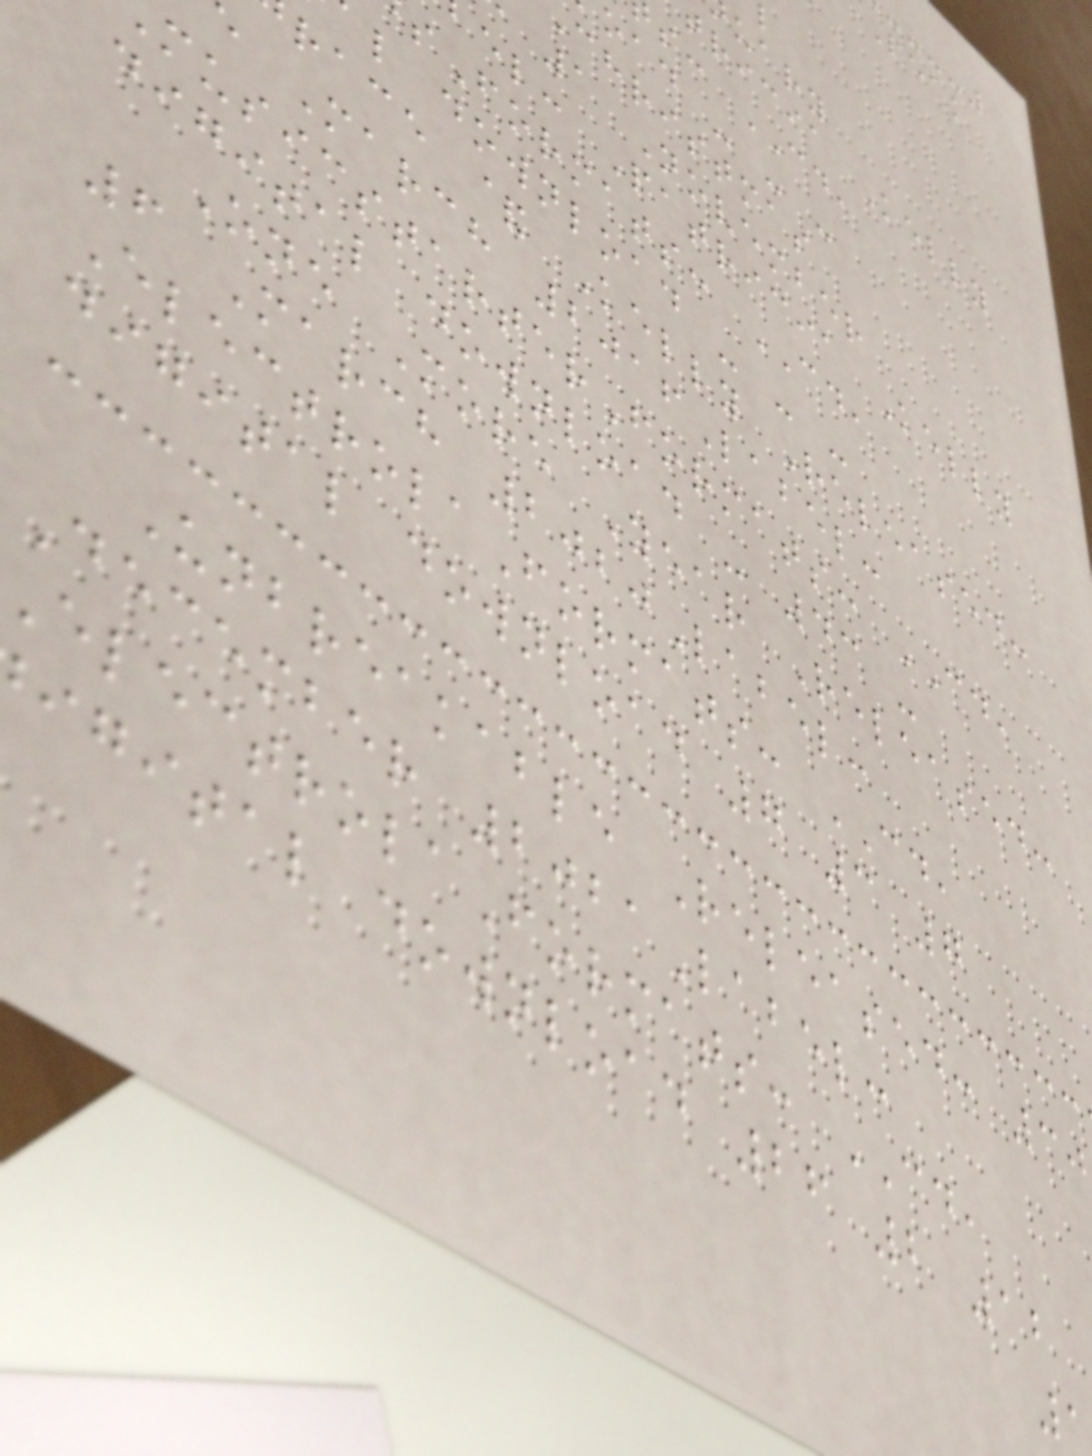tricia Kelly
s: CD,
oad - - -
christmas
1 November
el: Patricia Kelly
sFormats: CD,
l download - - -
race & Kelly Released:
March 2016Label:
usicstarterFormats: CD,
digital download - 43 -
One More Year Released:
6 March 2020Label:
ElectrolaFormats: CD,
digital download 7 3 7
Unbreakable Released: 30
December 2021Label:
lectrolaFormats: CD,
igital download 26 2 12
